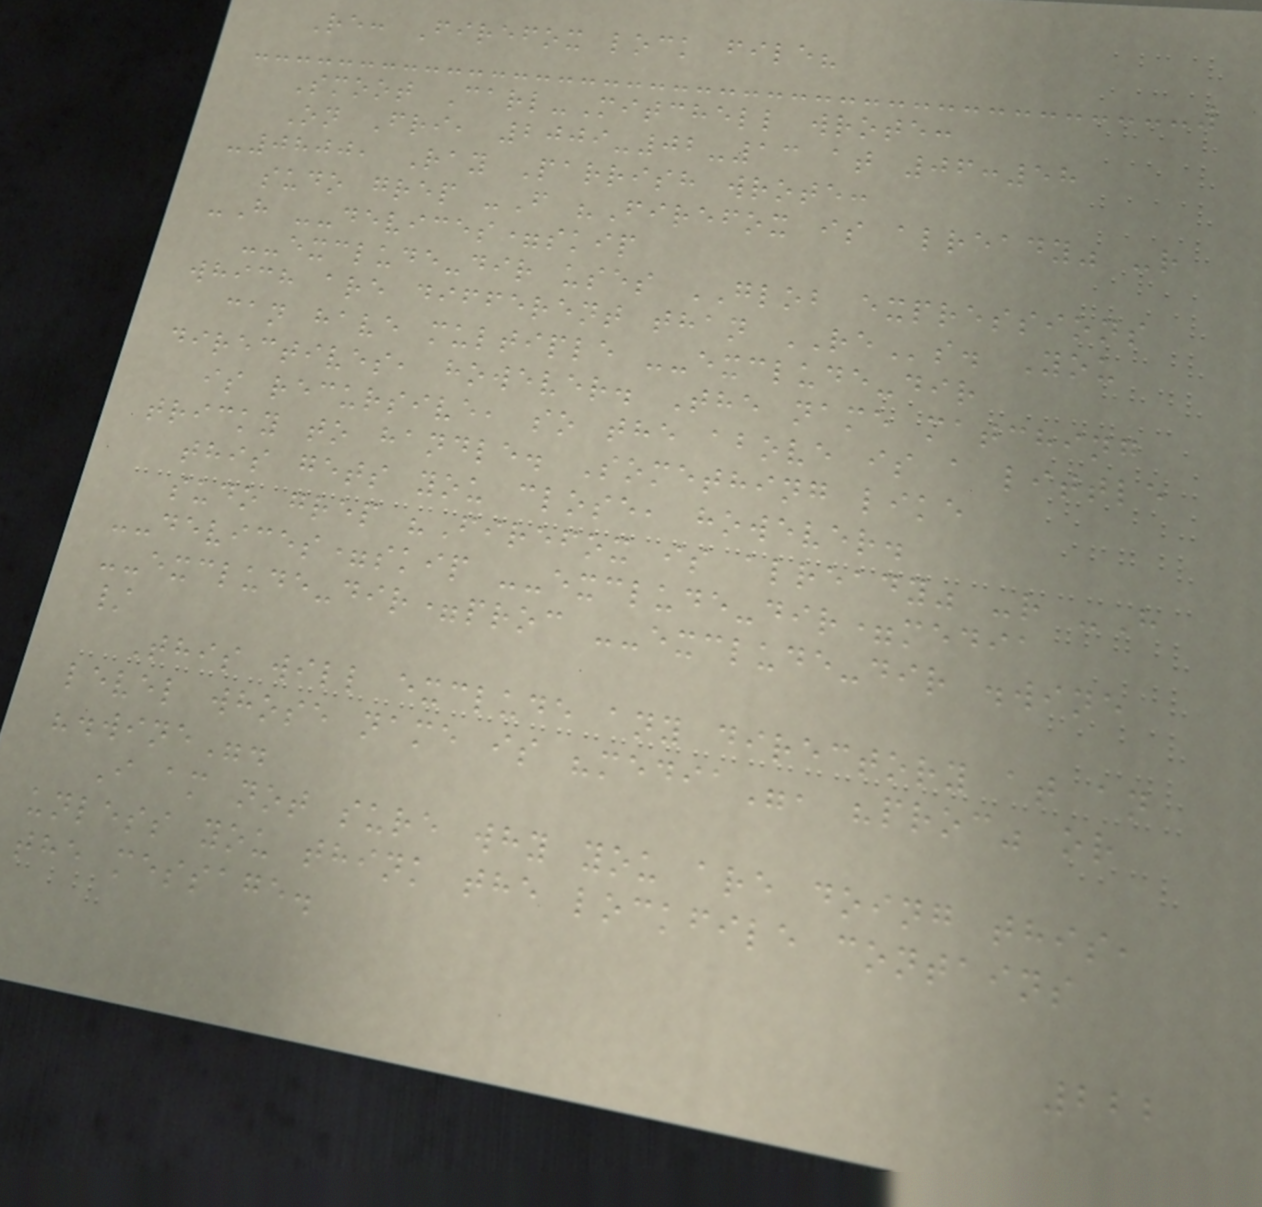Re: Firefox lock file?
Smoot Carl-Mitchell wrote:
On Fri, 2009-02-13 at 06:58
-0800, Ray Parrish wrote:
sudo grep -F "Firefox is already" -r
-H --devices=skip
--exclude-dir uses GLOB expressions
which are different than REs. You
can have multiple --exclude-dir
directives, however. The name matching
is recursive, so the above is a little
tricky to handle. Something like
this gets you close, however.
sudo grep "Firefox is already" -r -H
--devices=skip --exclude-dir=media
--exclude-dir=proc --exclude-dir .wine
/
This will exclude any directory at an
level whose name is "media", "proc" or
".wine".
I am not sure why you are doing this,
unless you think the lockfile contains
the message.
222
